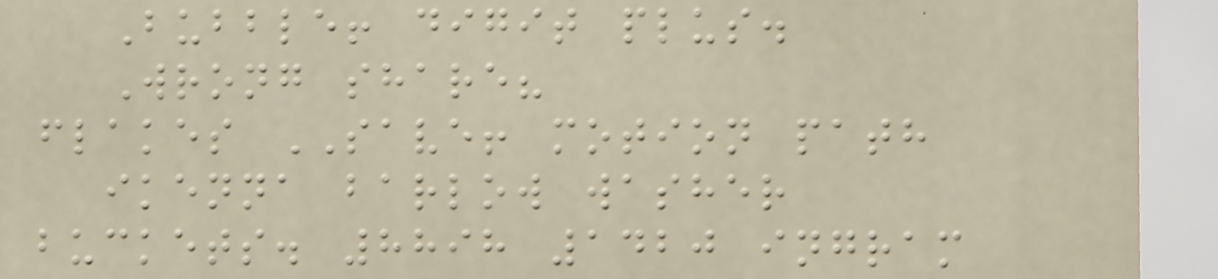Bubble! digit plus.
Wrong share?
flakes SAVE! motion path
ikenna barlow washer
buckets. 8898 1420 ingram
